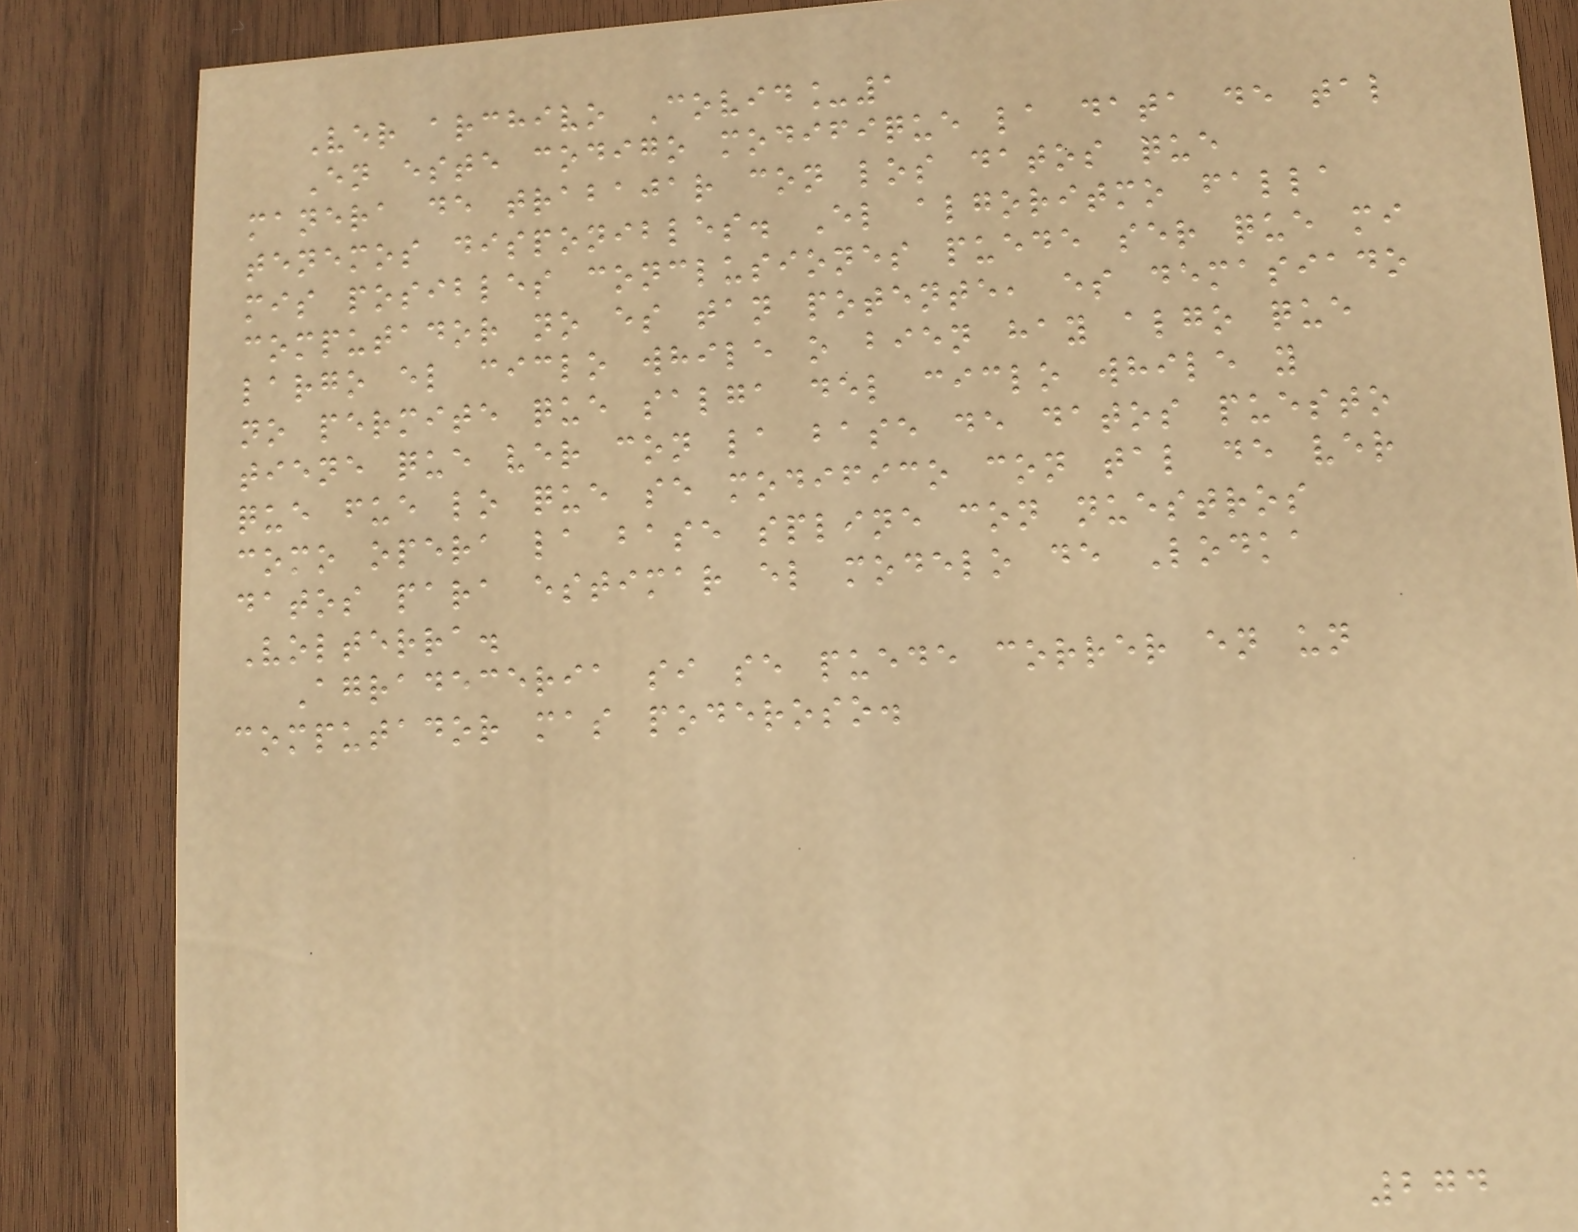Ver archivo Covid_1
En este codigo modifique la data de tal
manera de trabajar con los datos que
tenemos disponibles. El algoritmo falla
mis posibles conclusiones puede ser que mi
computador no es tan potente, es demasiado
largo el ciclo while o bien hay algo que
no permite que salga del ciclo while y
tiene que ver con la base de datos puesto
que fue lo que se modifico con tal de ver
como opera la base spline con nuestros
datos para estimar el modelo de Lodka
Volterra.
Agradeceria si se puede correr en un
computador mas poderoso.
274
